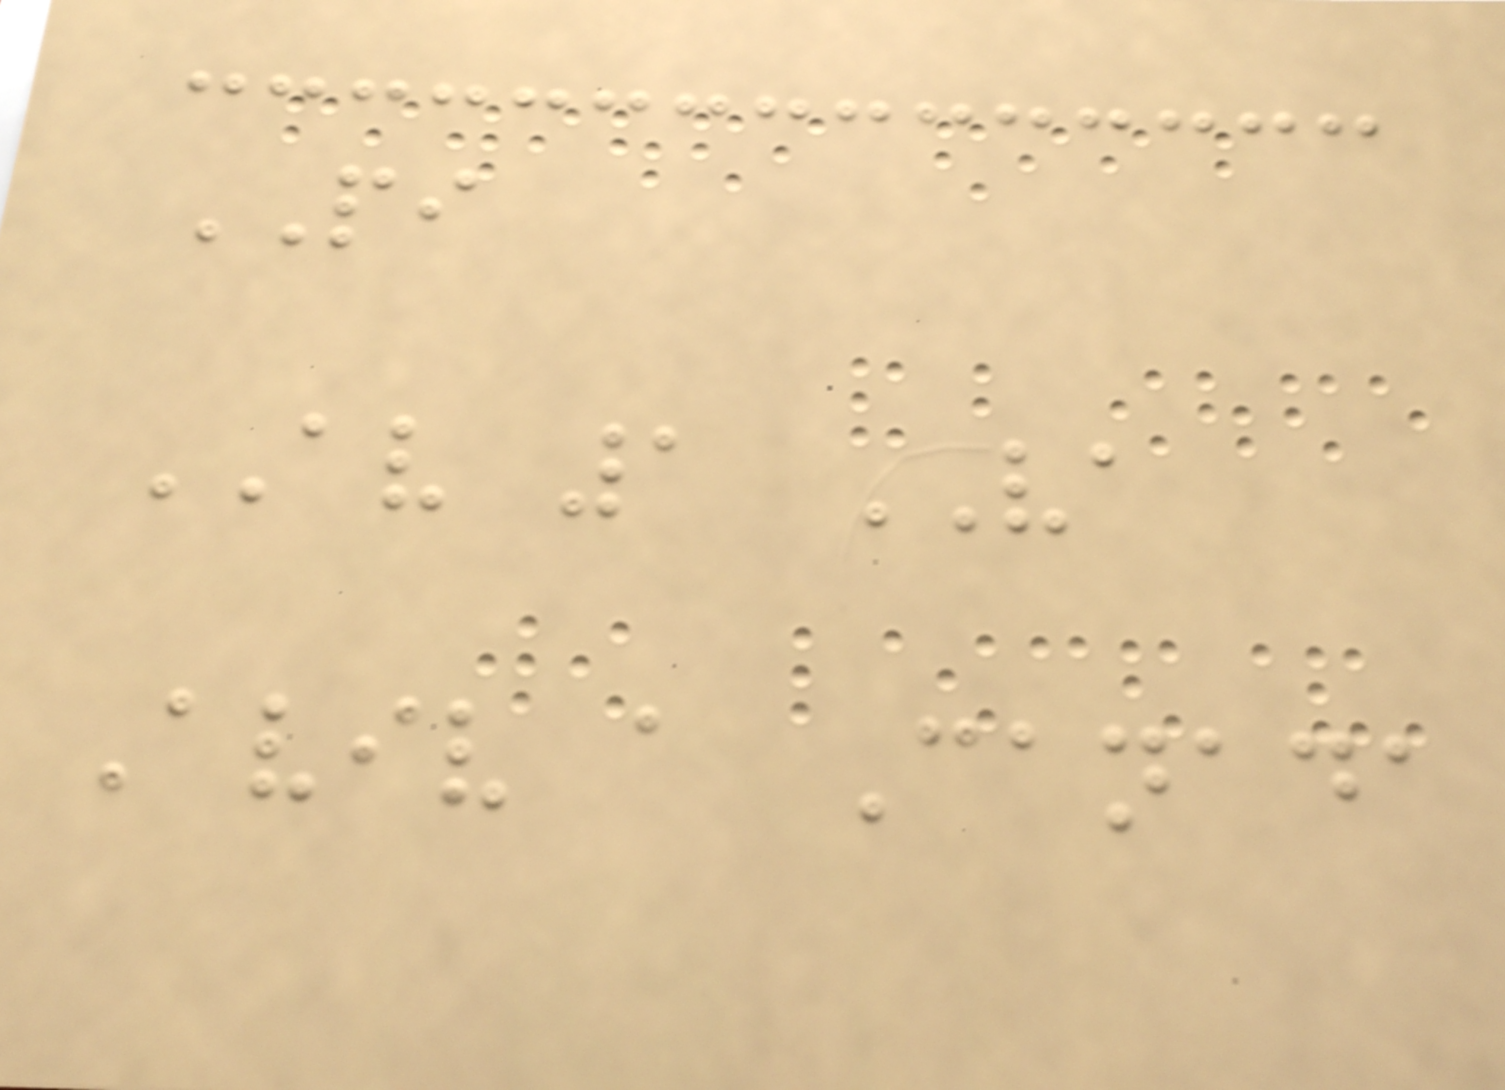PI
AV 1 VA
Aviv a Canada
